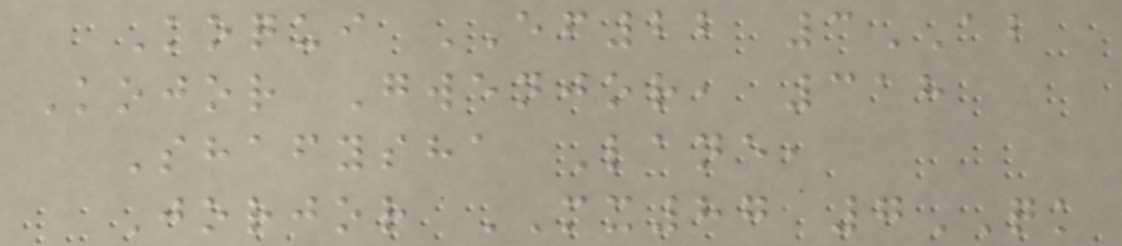Koqui EF22 3AB
Kojor Gwenjor, 318
Shafysha Lane,
Jorjor MX87 7QK
